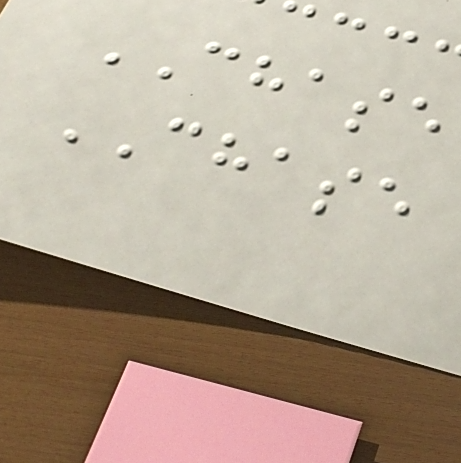CHASE
CHASE
